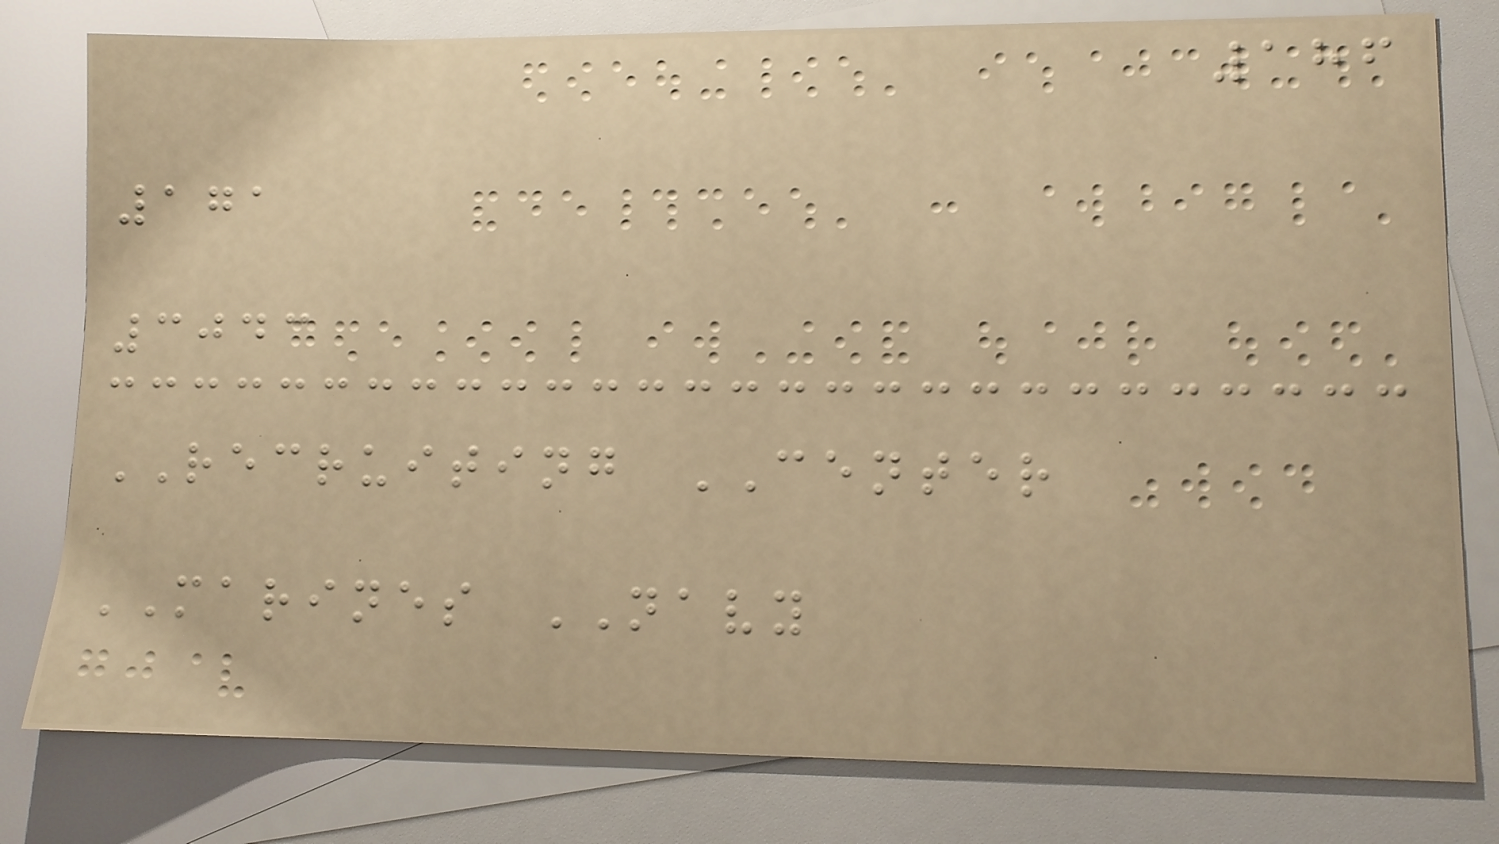186
171
3043
RECRUITING CENTER
MARINES NAVY
